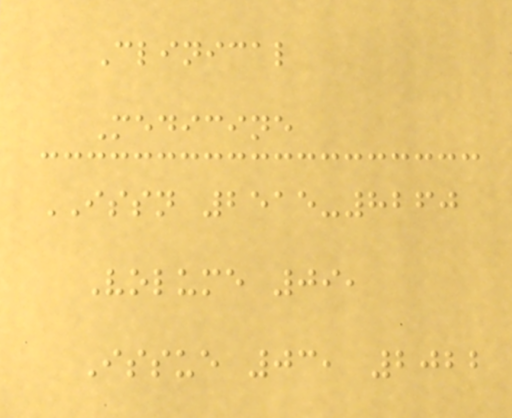Clinical
Medicine
ISSN 2515-8260
Volume 09,
Issue 03, 2022
